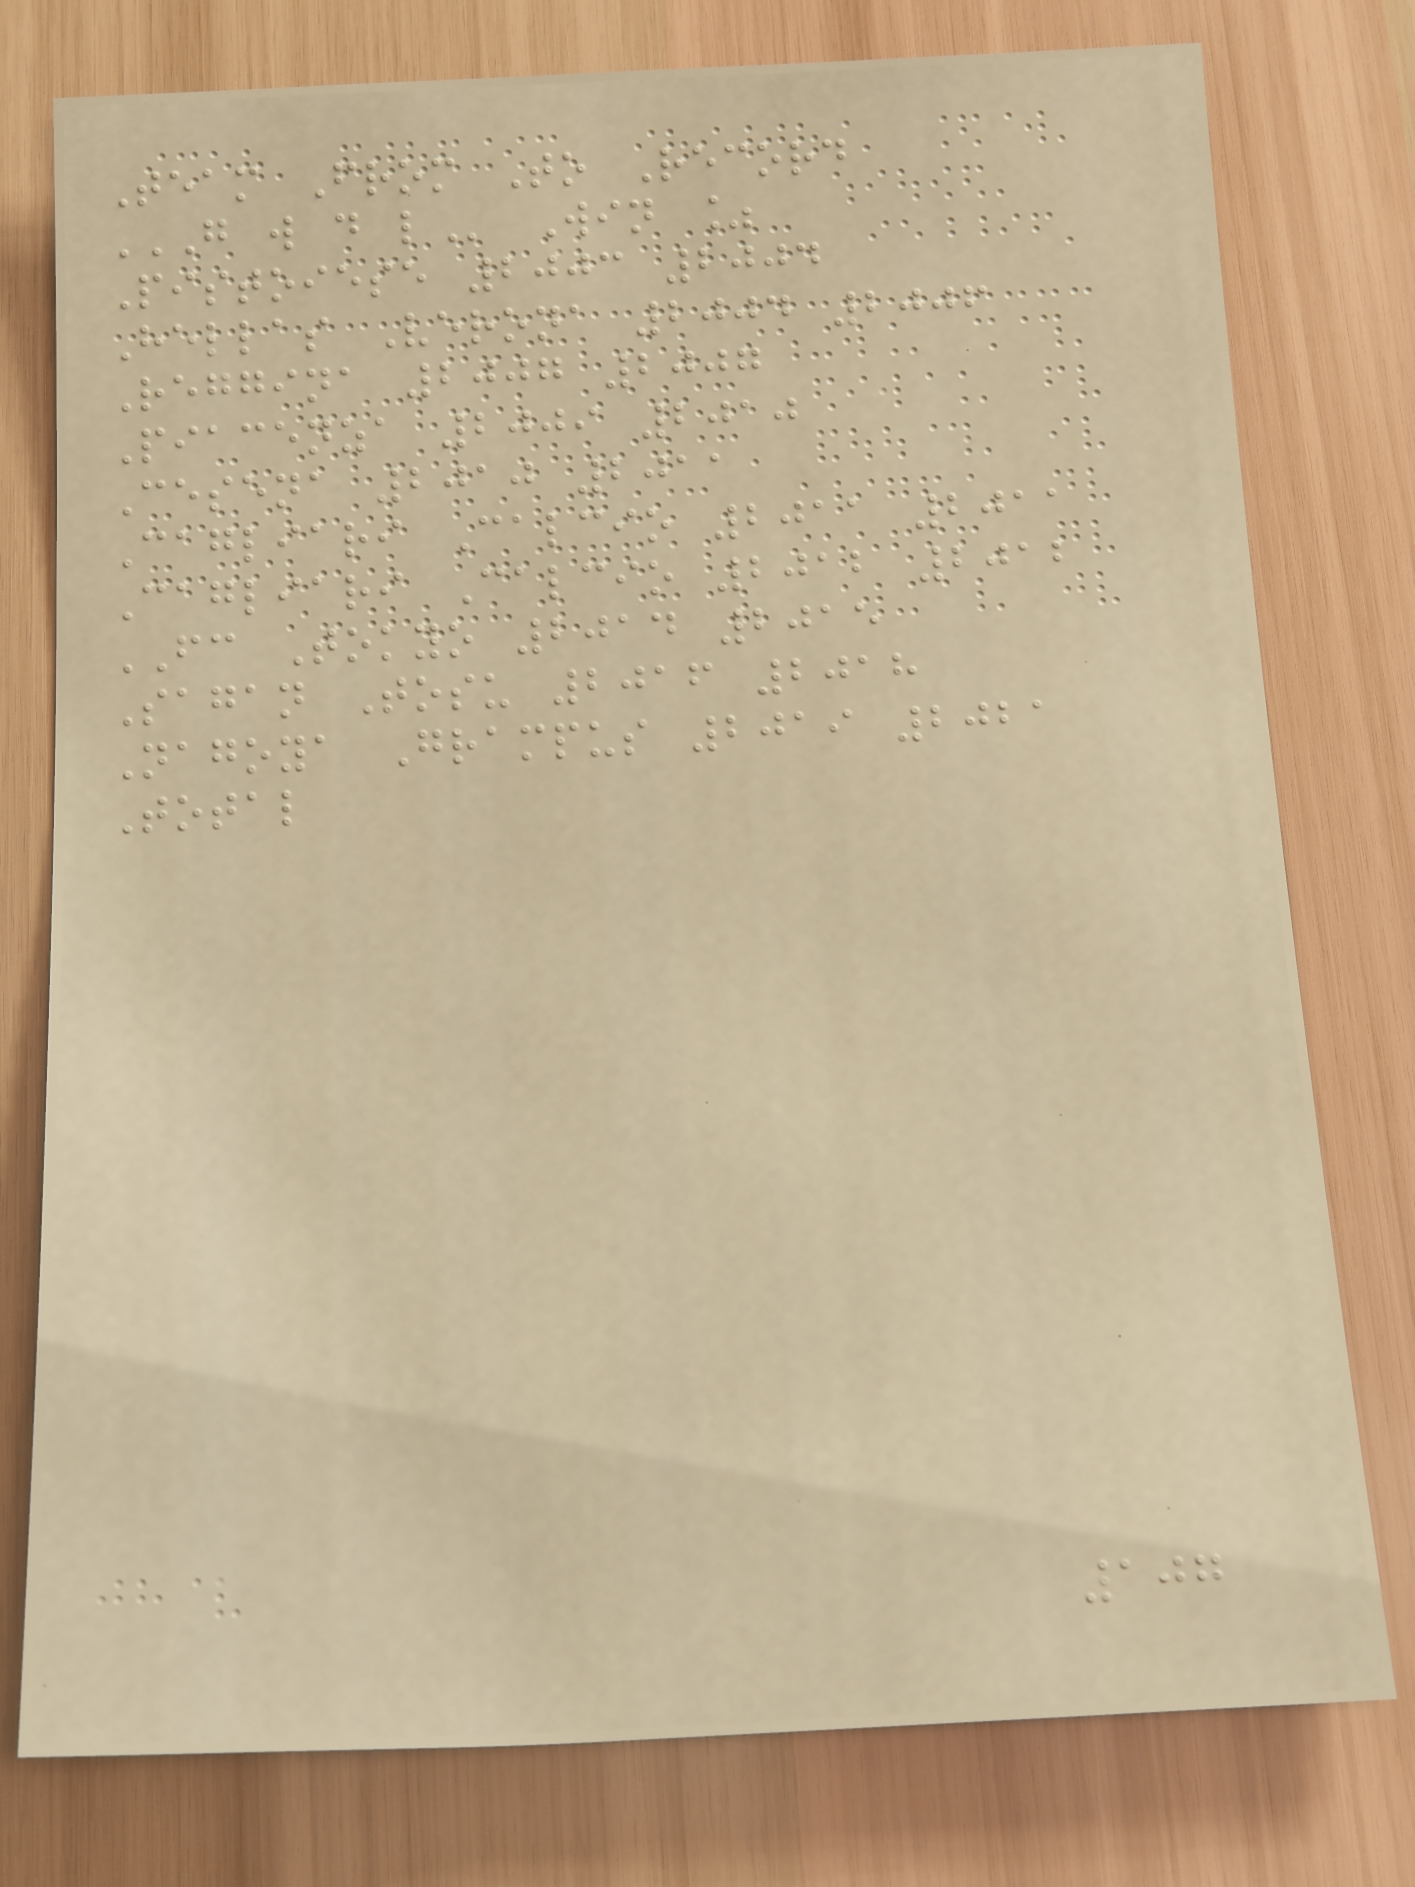Team From To Record
G W D L Win %
Pistoiese 2003 2004
Hellas Verona 2004 2006
Reggina 2007 2007
Piacenza 2009 2010
Cesena 2010 2011
Cagliari Calcio 2011 2011
Cagliari Calcio 2012 2012
FC Tokyo 2014 2015
Sagan Tosu 2016 2018
Nagoya Grampus 2019 2021
Total
107
